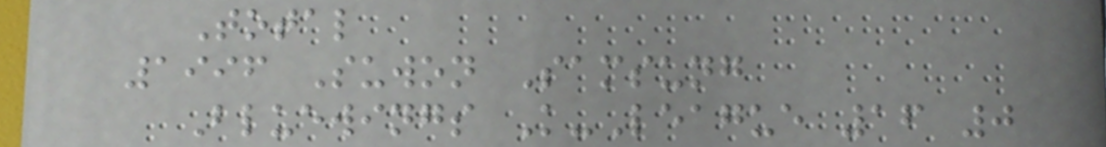Total
1996 Suwon Samsung
Bluewings K-League 16 0
